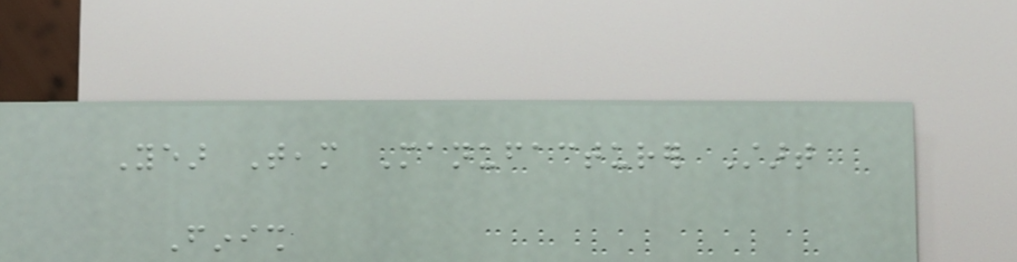Year Team Manufacturer Start
Finish
